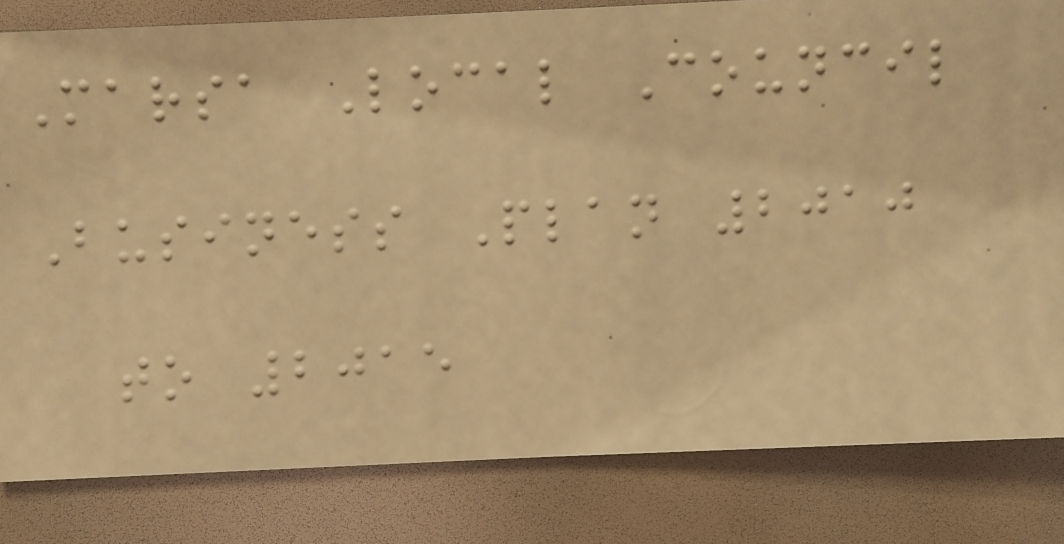Marsa Local Council
Business Plan 2010
to 2015
